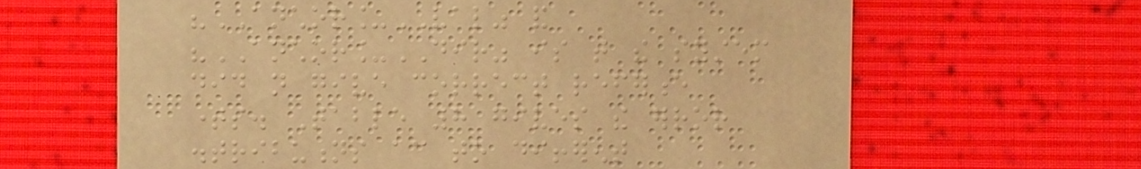"ANCHOR_VAL" and
"ANCHOR_DIR" is that the system
did not give correct reference
times. Table 8 gives the error
distributions according to different
